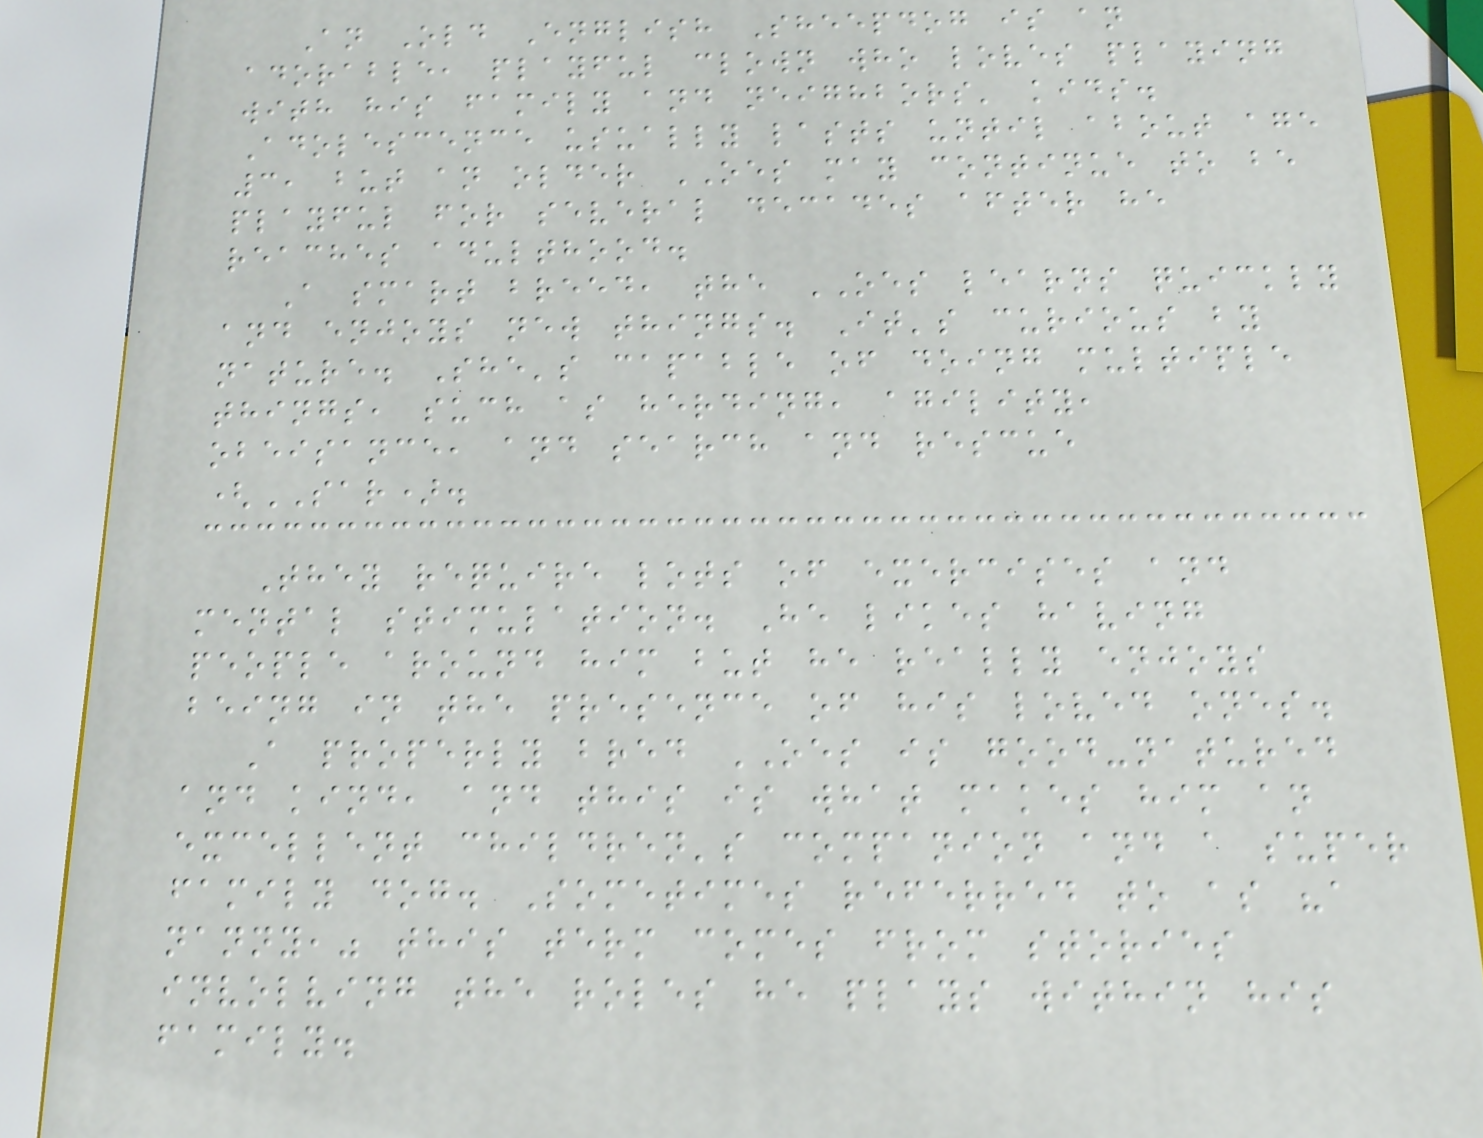An Old English Sheepdog is an
adorable, playful clown who loves playing
with his family and neighbors' kids.
Adolescence usually lasts until about age
3, but an older OES may continue to be
playful for several decades after he
reaches adulthood.
A smart breed, the OES learns quickly
and enjoys new things. It's curious by
nature. She's capable of doing multiple
things, such as herding, agility,
obeisance, and search and rescue
(SAR).
They require lots of exercises and
mental stimulation. He likes having
people around him but he really enjoys
being in the presence of his loved ones.
A properly bred OES is good-natured
and kind, and this is what makes him an
excellent children's companion and a super
family dog. Sometimes referred to as "a
nanny," this term comes from stories
involving the roles he plays within his
family.
